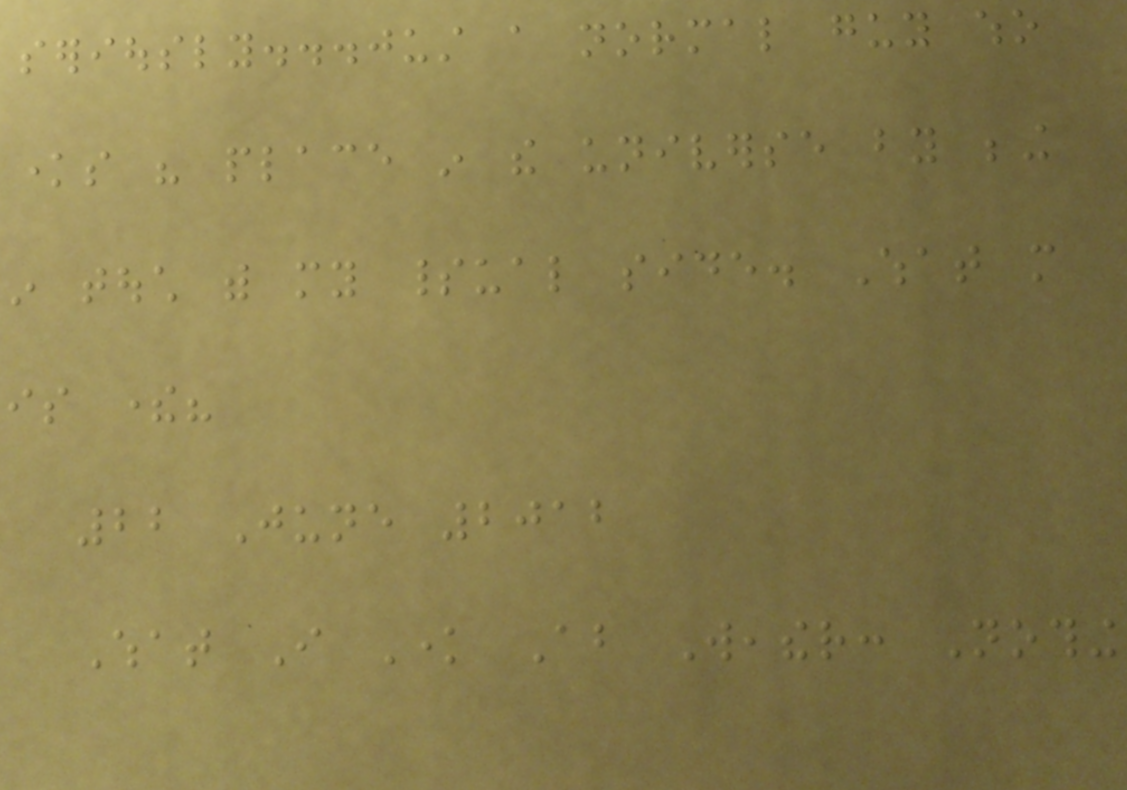seriously...just a normal guy who
knows his place in the universe by being
in touch with my spiritual side. What more
is there?
22 June 2012
What I Know About Weather: Nothing
